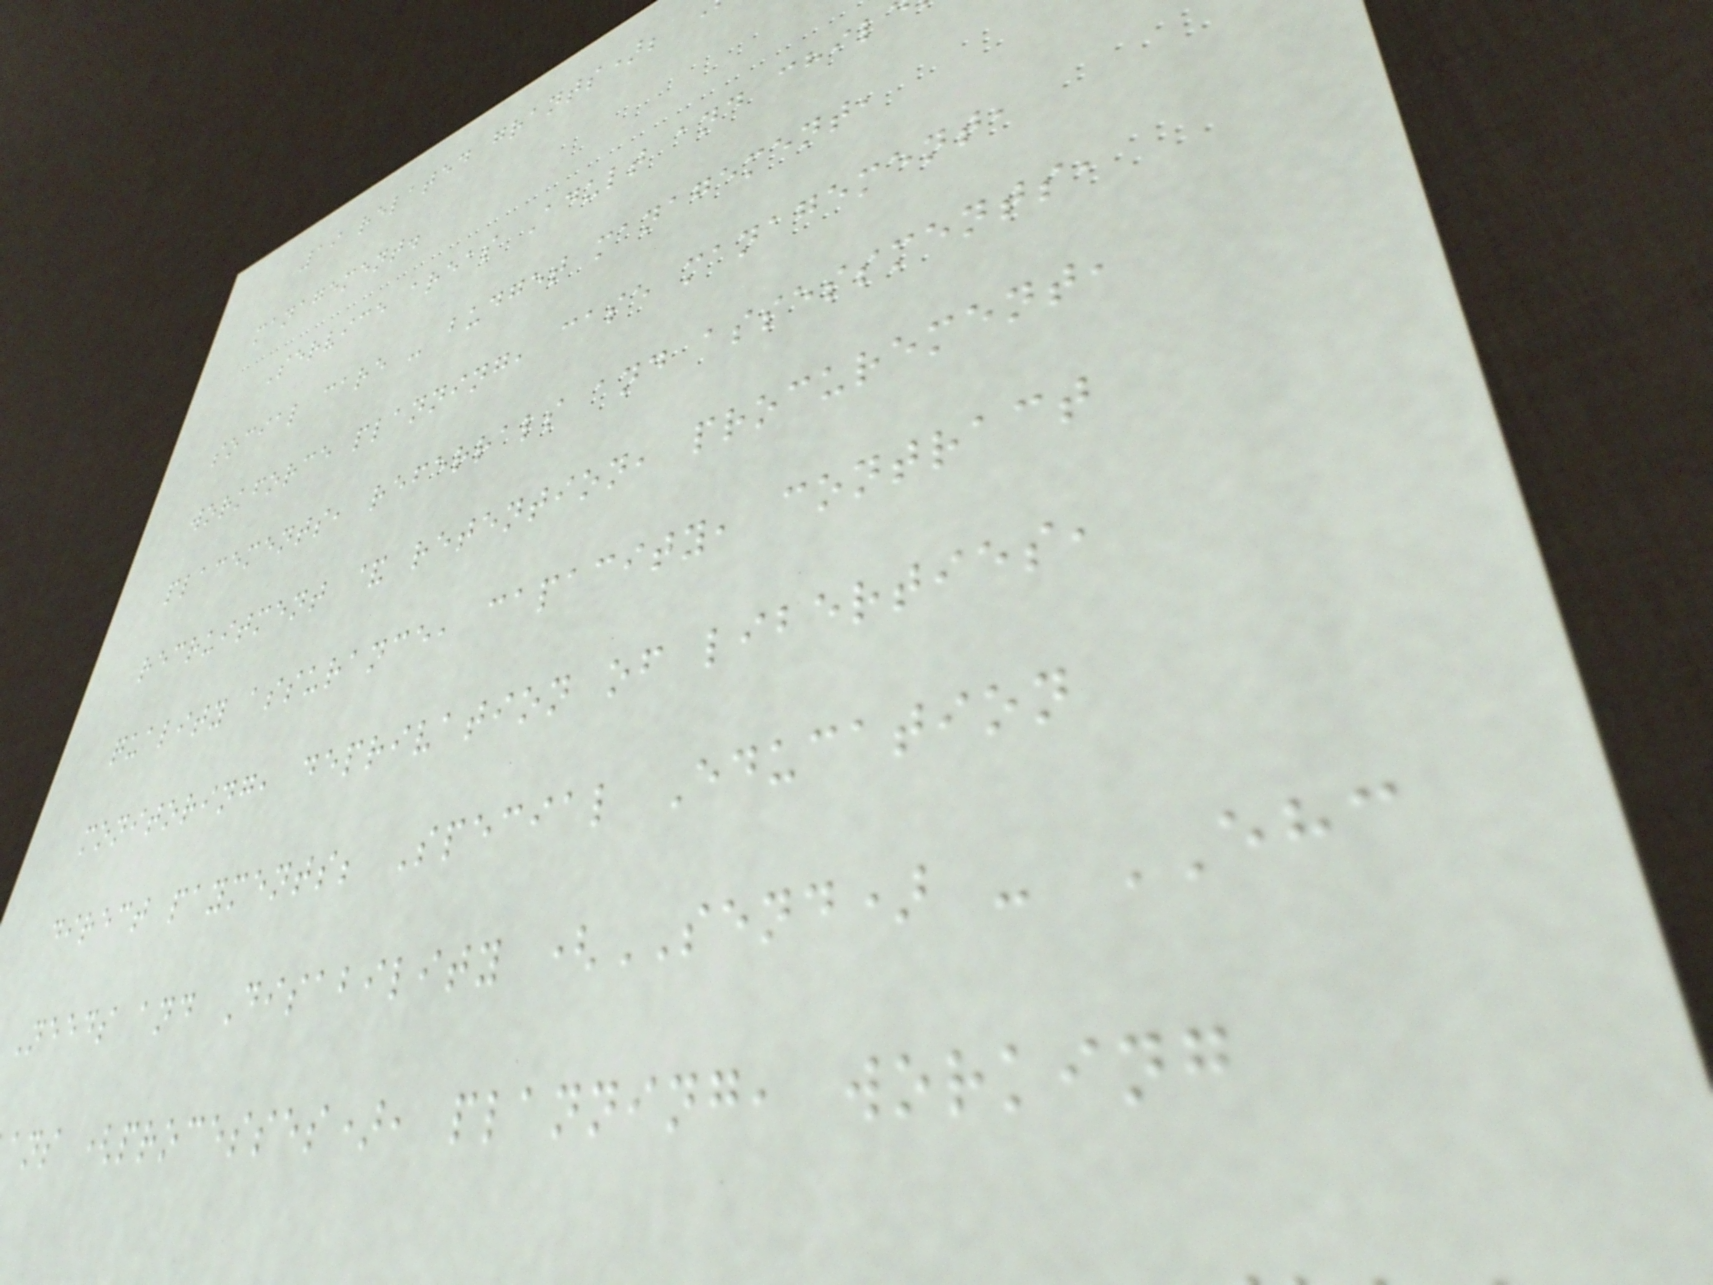19 related grants);
management.
Service areas Adult and chil
social care - budget management,
workforce planning, case management,
placements, referrals and assessments,
recruitment & retention, procurement,
quality assurance, capacity, contract
monitoring, deprivation of liberties,
direct payments; Special Education
Needs and Disability (SEND) - EHC
ans (processes), planning, working
